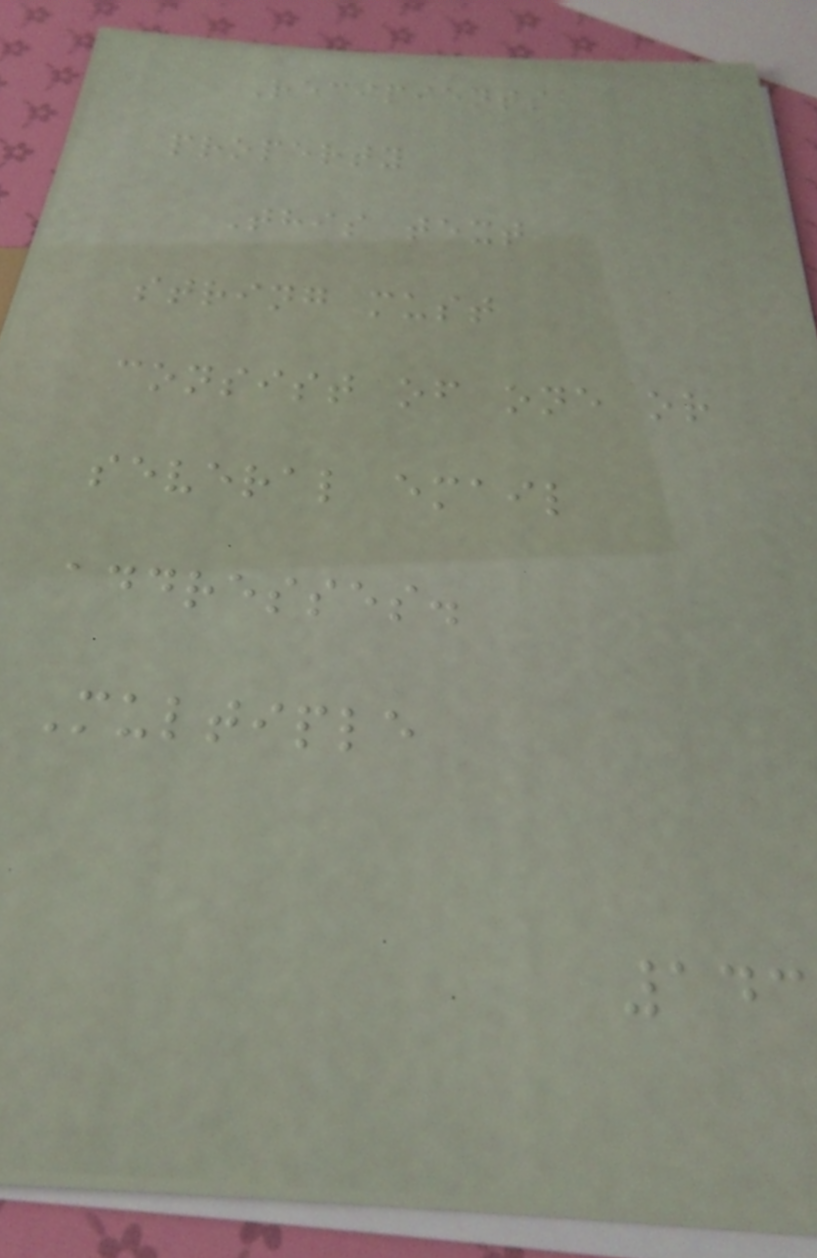Recipients
property
This text
string must
consist of one or
several email
addresses.
Multiple
143
